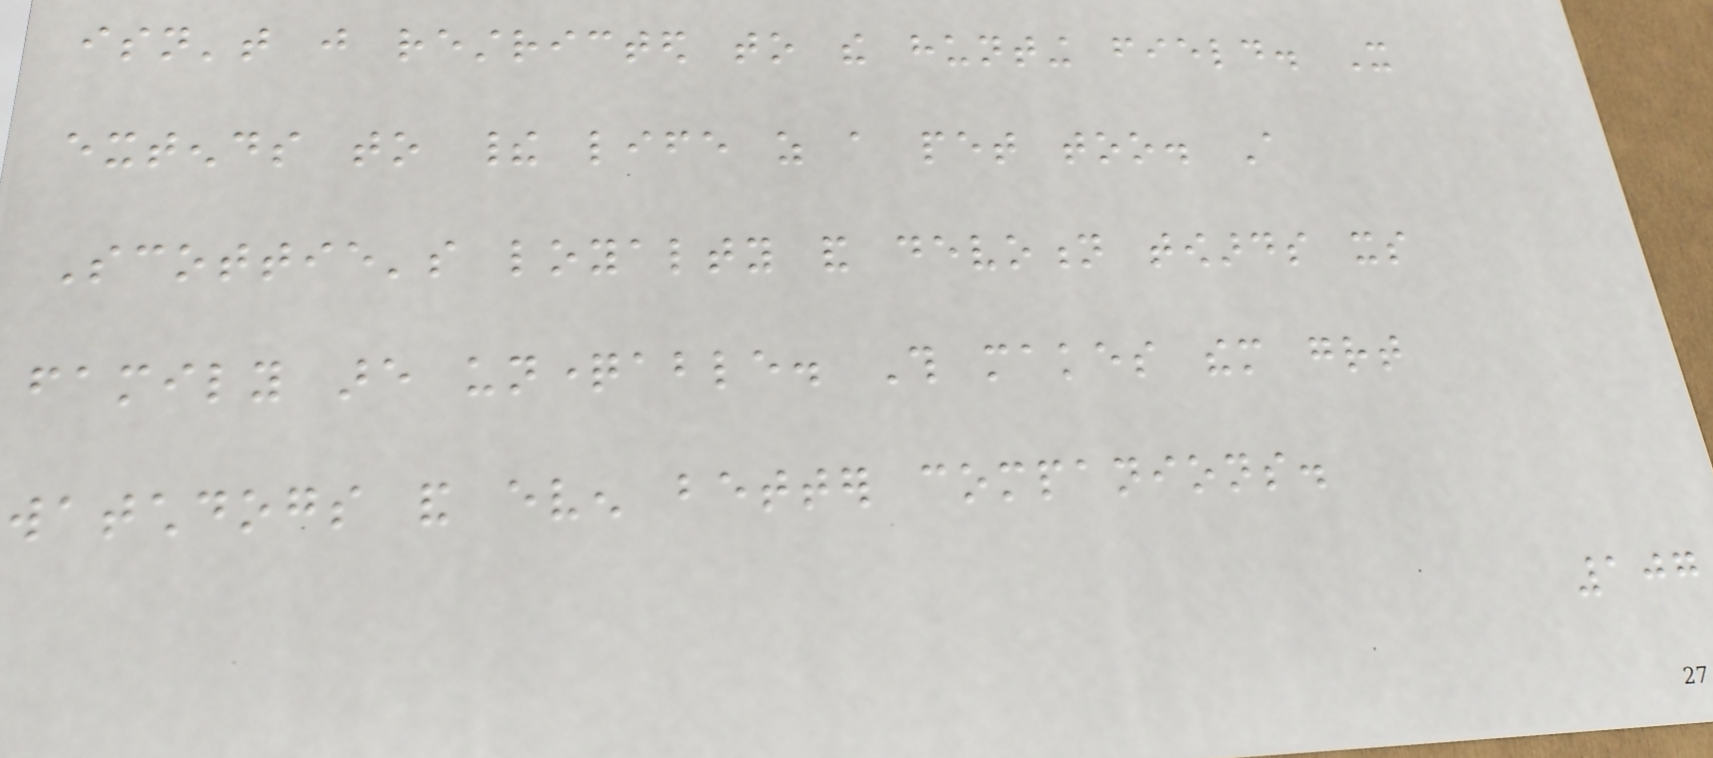isn't just restricted to the hunting field. It
extends to their life as a pet too. A
Scottie's loyalty and devotion towards its
family are unquestionable. This makes them great
watchdogs and even better companions.
107
